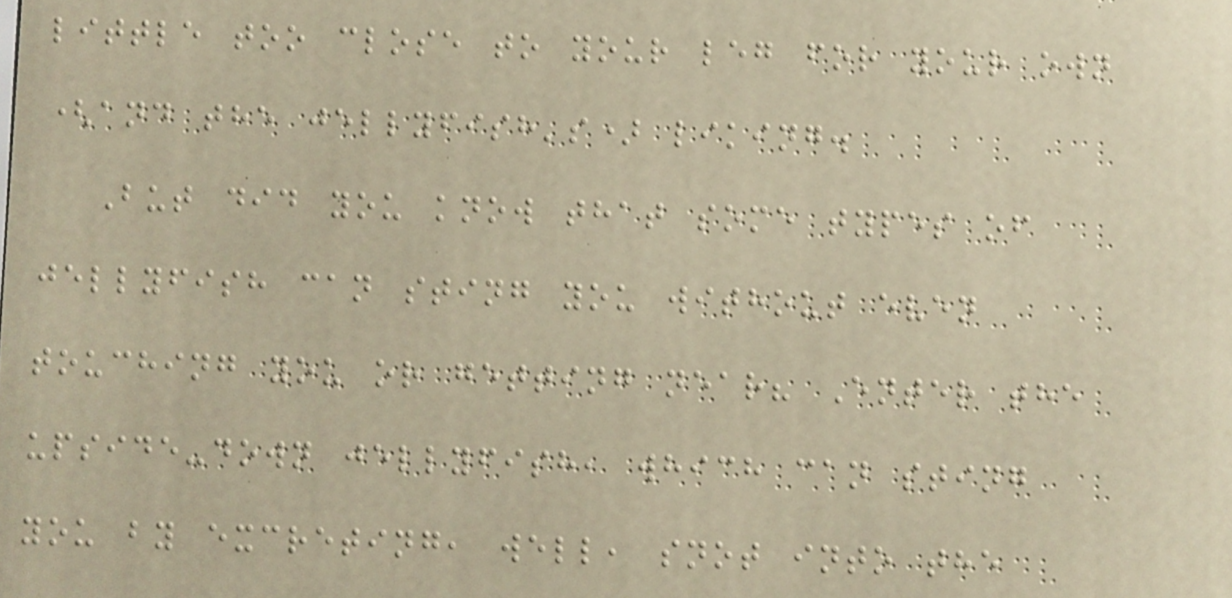little too close to your leg for your own
(and the jellyfish's) liking.
But did you know that some types of
jellyfish can sting you without even
touching you or getting near? Enter the
upside-down jellyfish, which can sting
you by excreting, well, snot into the
